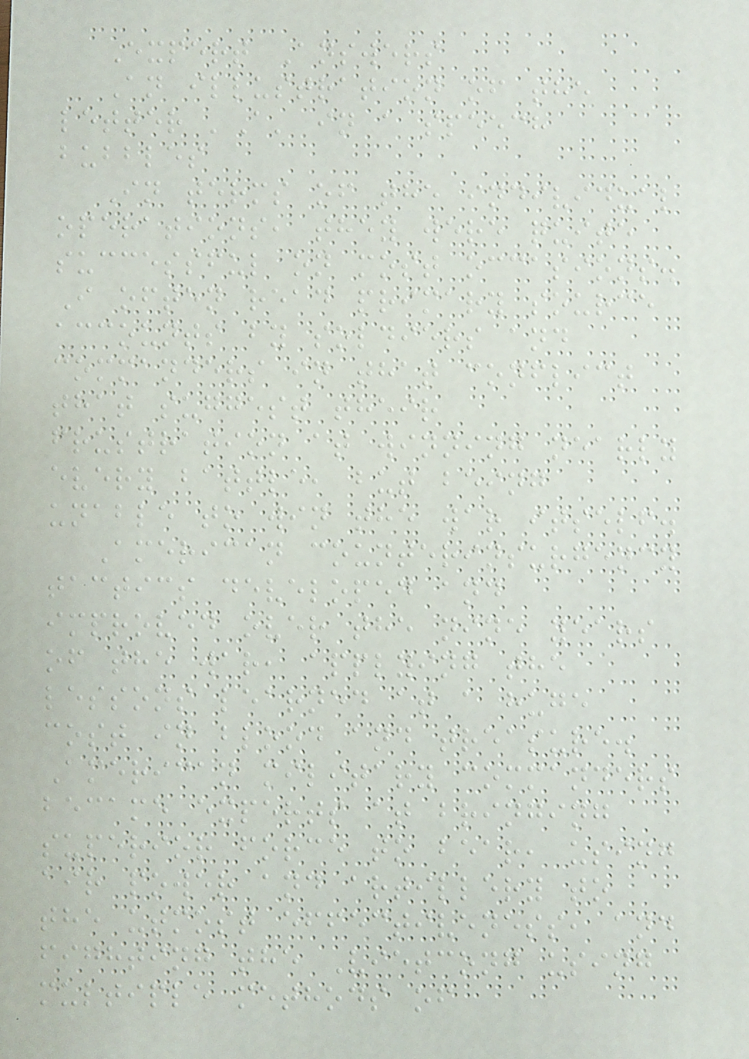Expert Answers
An illustration of the
letter 'A' in a speech
bubbles
In terms of the individual
operations, they were quite
successful on most occasions.
I often read primary source
accounts by soldiers and
commanders in that conflict
that suggest their
frustration at winning nearly
every battle, but being
unable to win the war itself.
American counterinsurgency
tactics developed and
improved over the nine years
of the war, applying the
lessons learned at a huge
cost in blood and treasure.
American military commanders
became experts at bringing
superior force to bear, using
air power and artillery to
the utmost effectiveness, and
fighting the Vietcong using
multiple methods of
